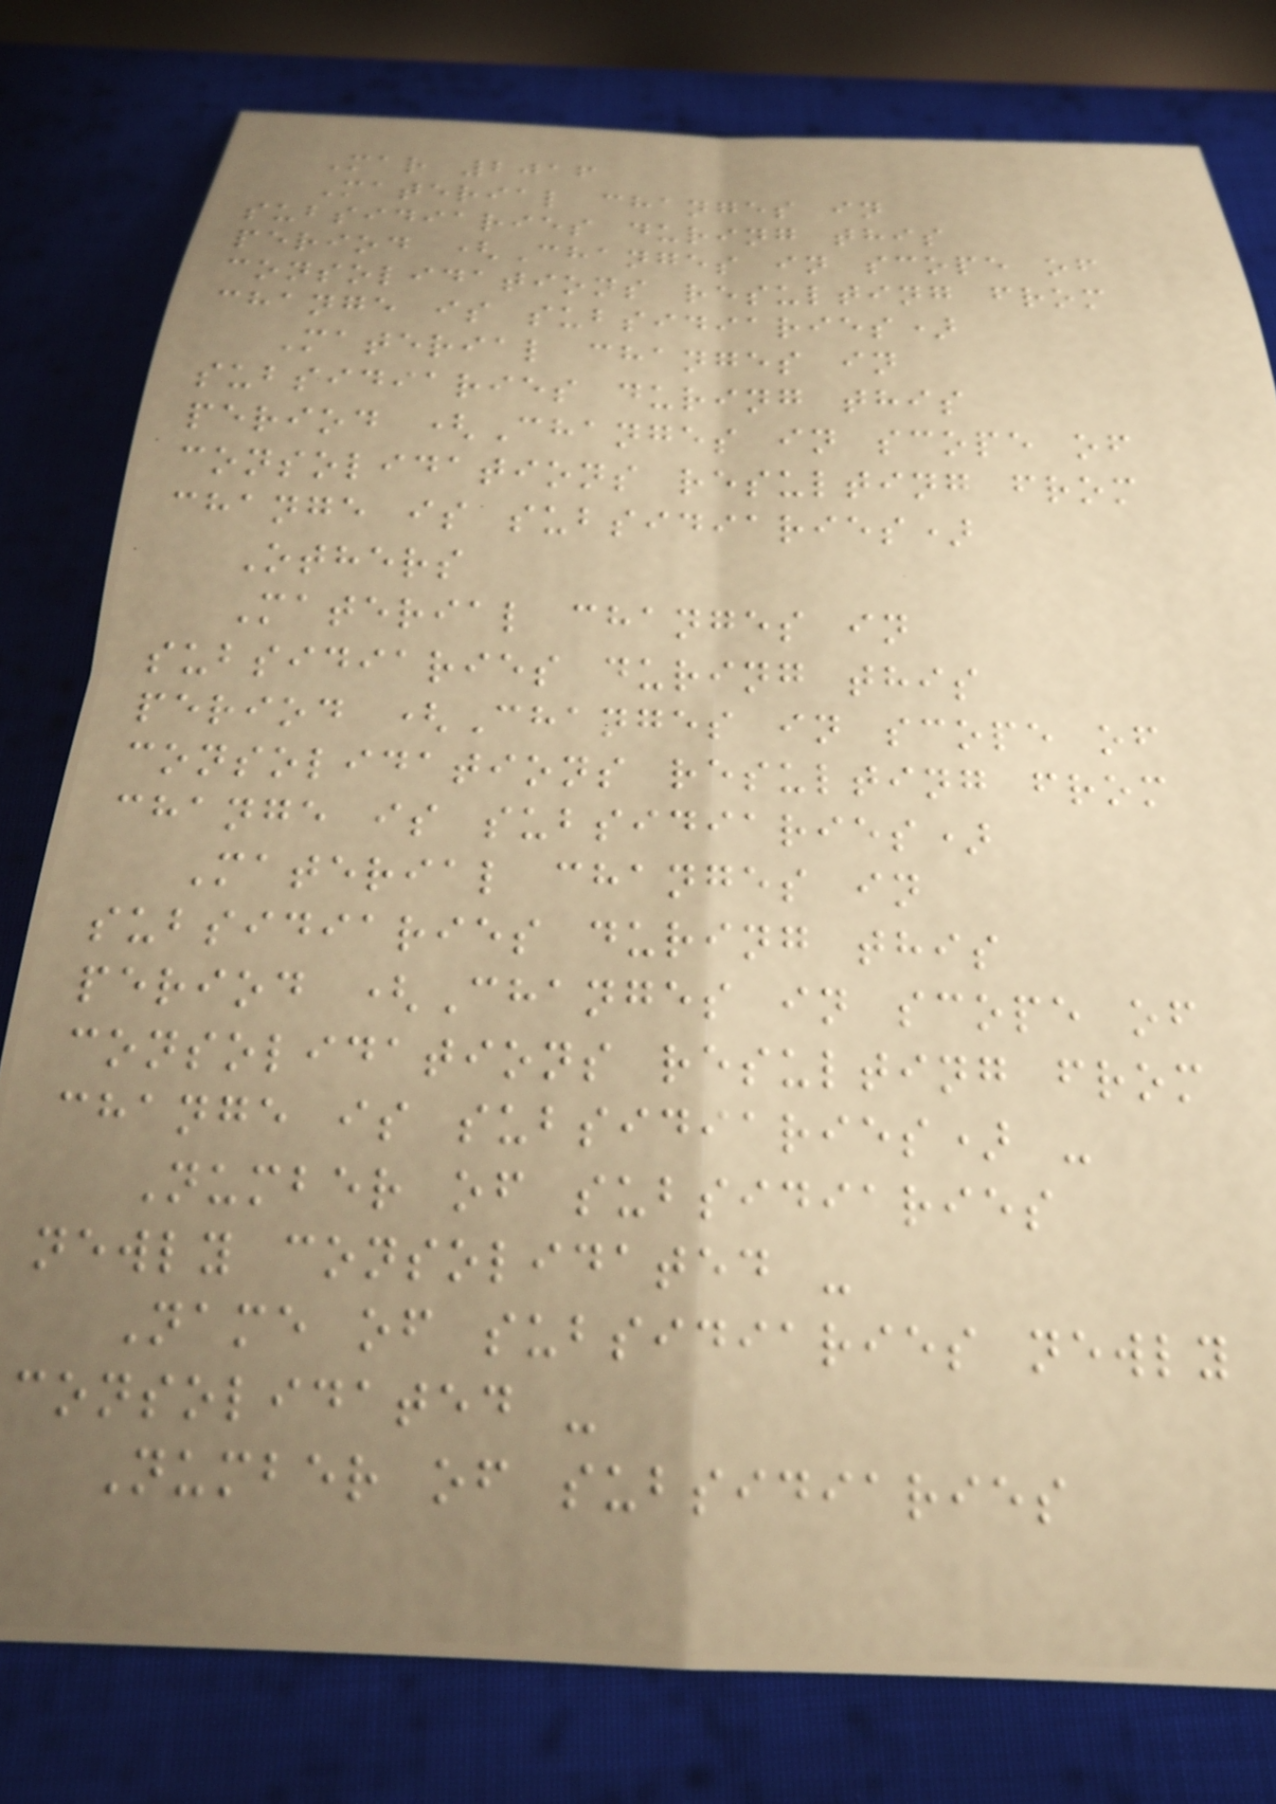Mar 2016
Material changes in
subsidiaries during this
period (Changes in scope of
consolidations resulting from
change is subsidiaries)
Material changes in
subsidiaries during this
period (Changes in scope of
consolidations resulting from
change is subsidiaries)
Others
Material changes in
subsidiaries during this
period (Changes in scope of
consolidations resulting from
change is subsidiaries)
Material changes in
subsidiaries during this
period (Changes in scope of
consolidations resulting from
change is subsidiaries) -
Number of subsidiaries
newly consolidated -
Name of subsidiaries newly
consolidated -
Number of subsidiaries
